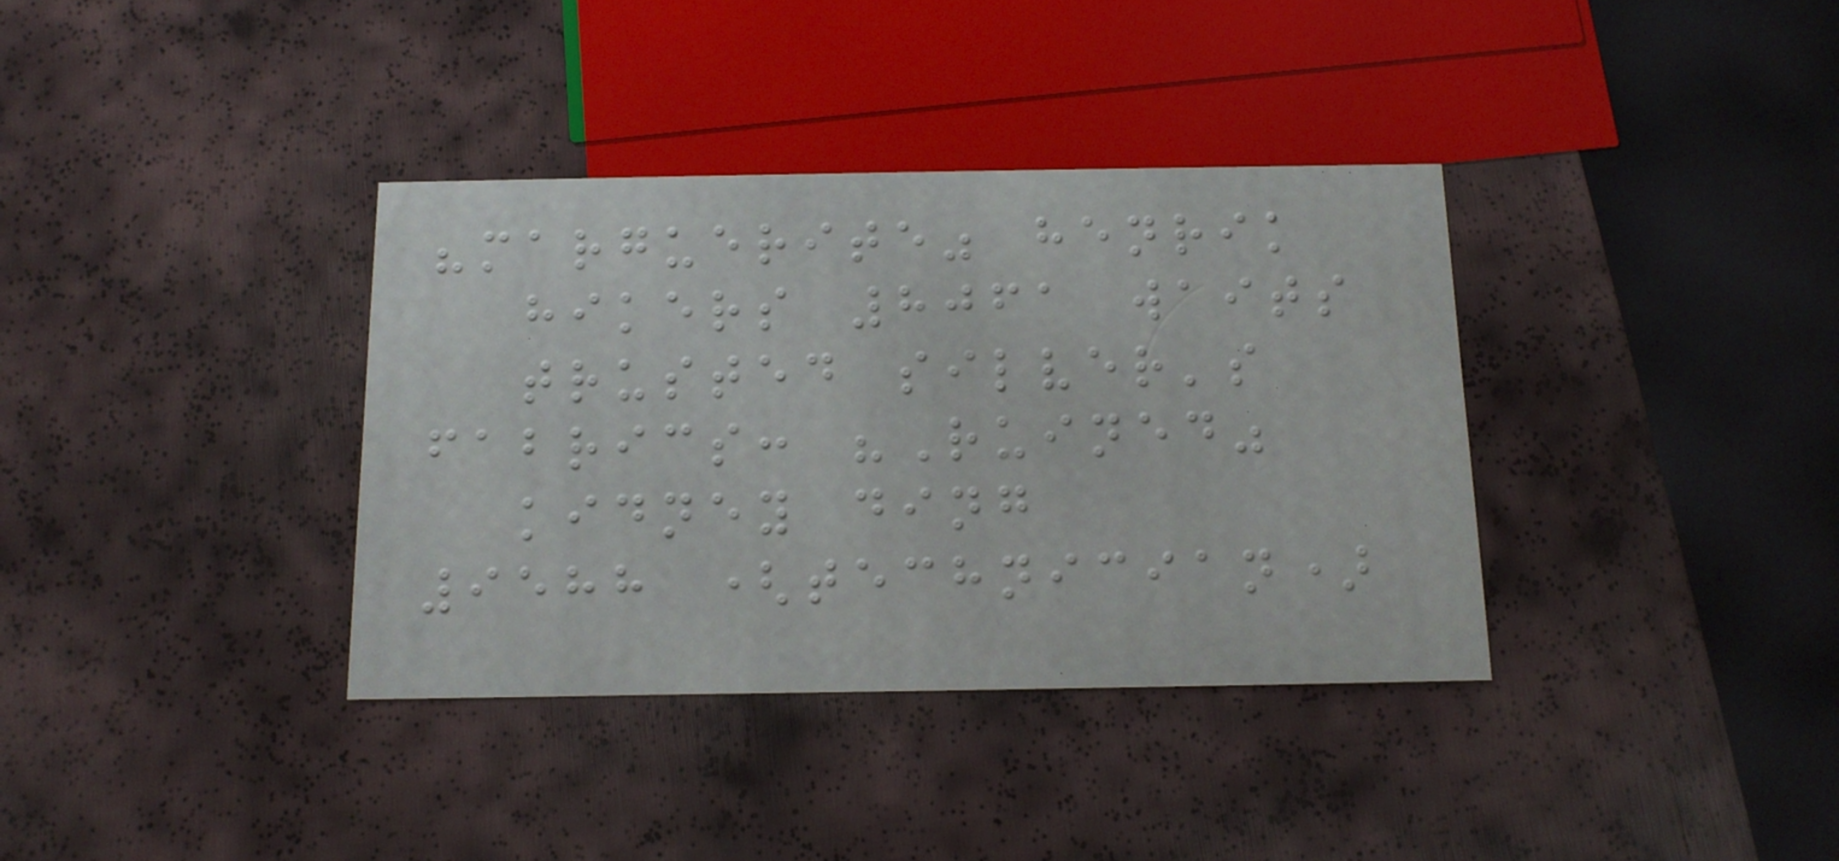"marguerite" henrik
hikers 8061 waits
trusted silver's
fabrics: "Ruined"
kidney ding
9588 (technician)
